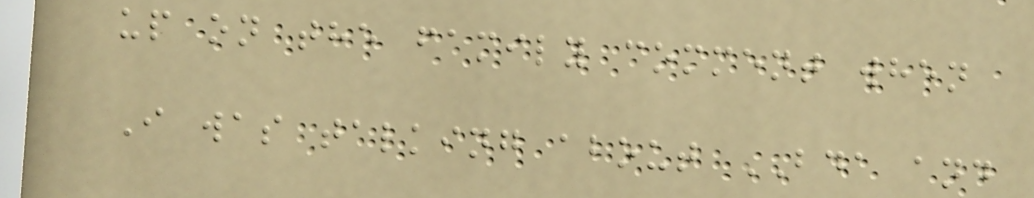up on the family comment when
I was talking about BDA and
